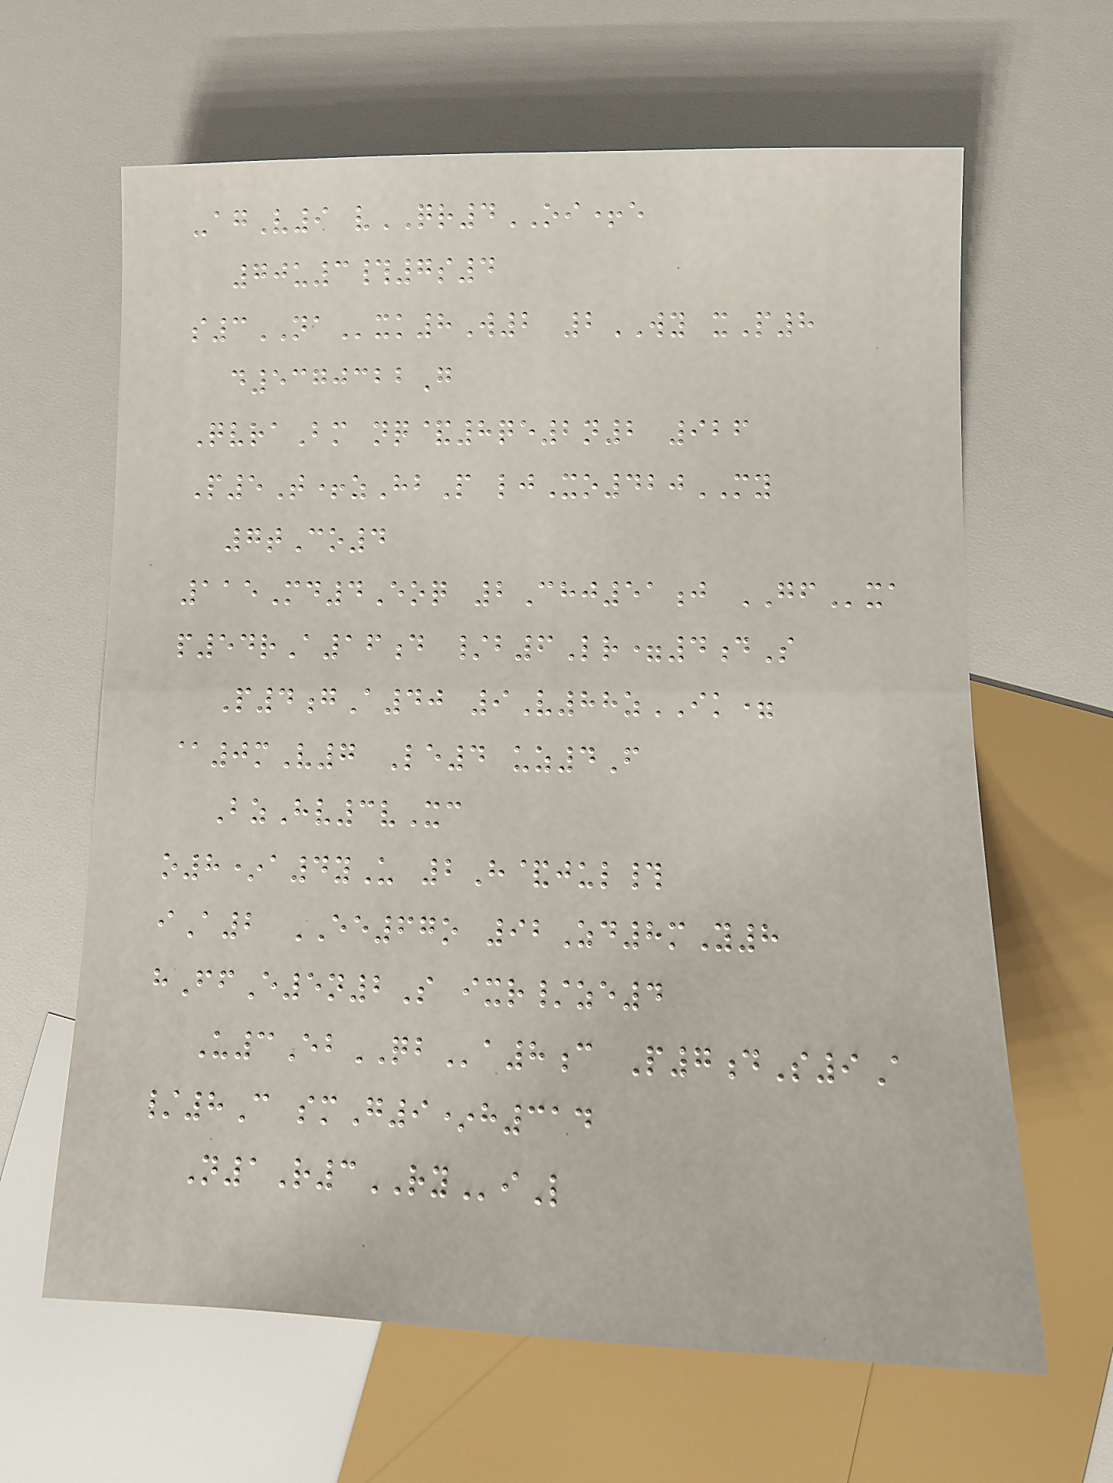-agV9 vQR4OI+e
70u3#7s4
s3NAxk8W2 2WY xP8
d5370322G
QvraBm nq&8qe2n2 926
P5T+zHbP ljXo420MY
7tCo4
115Md4Eoq 2Chj51j GFxa
p54rA16d /b6Lr=4dS
P4gA40 9V88zIK=
@0mV7 Le4 uz4F
BzHv3vXc
o8*a4yU 2H&jul#
iA2 EE67o 92Zd8mY8
hFfE5n2S ixr/ze4
U3EbQBa8c P7dS9A
/8C smG9*h314
N1R3RYiL
